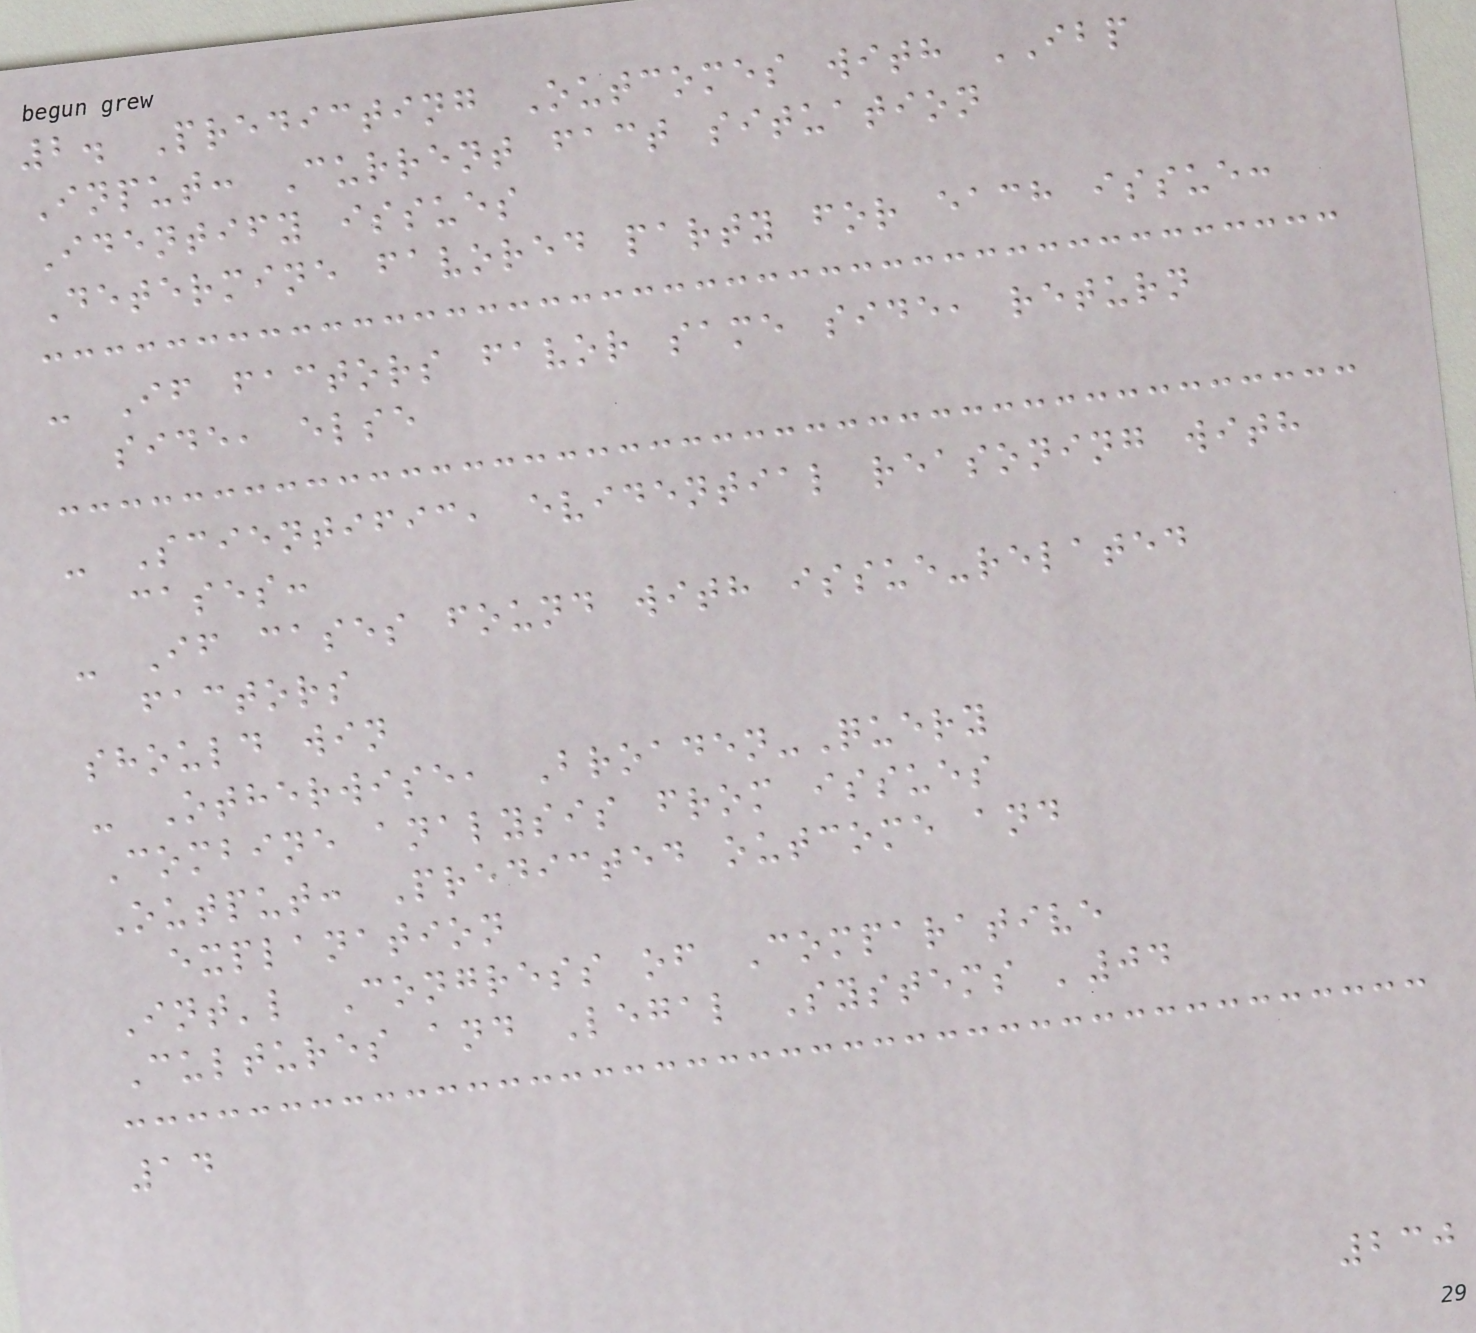2. Predicting Outcomes with IBP
Input: Current fact situation
Identify issues
Determine favored party for each issue:
- If factors favor same side, return
side, else
- Scientific, evidential reasoning with
cases:
- If cases found with issue-related
factors
should win
- Otherwise, Broaden-Query
Combine analysis from issues
Output: Predicted outcome and
explanation
Int'l Congress of Comparative
Cultures and Legal Systems '04
14
230
